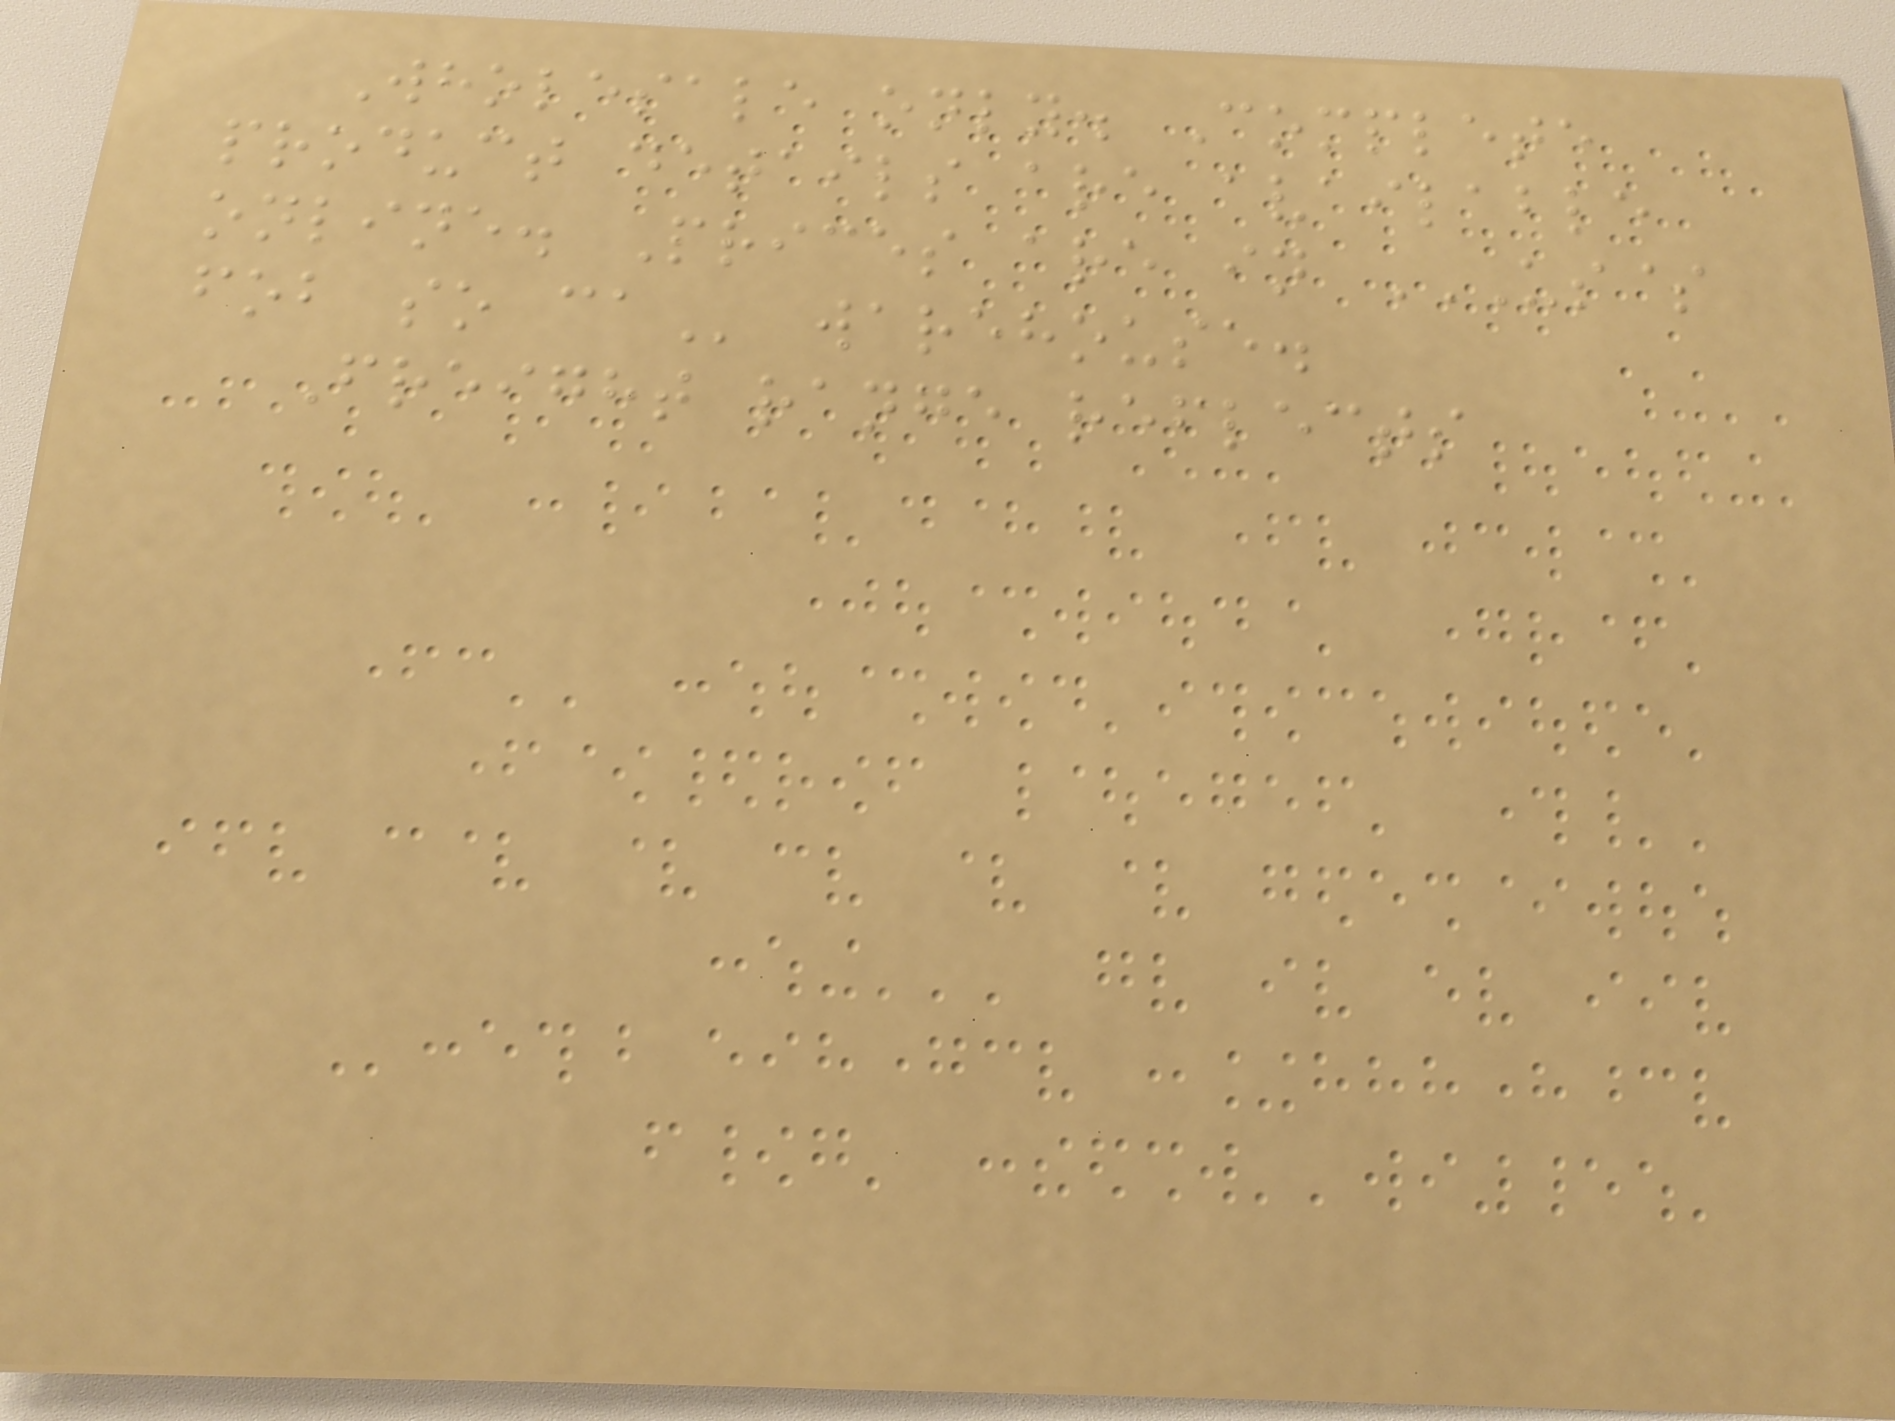Wholesale only. Complete
product details are available
online. Prices are in US$
FOB SO CA warehouse.
Freight range reflects
